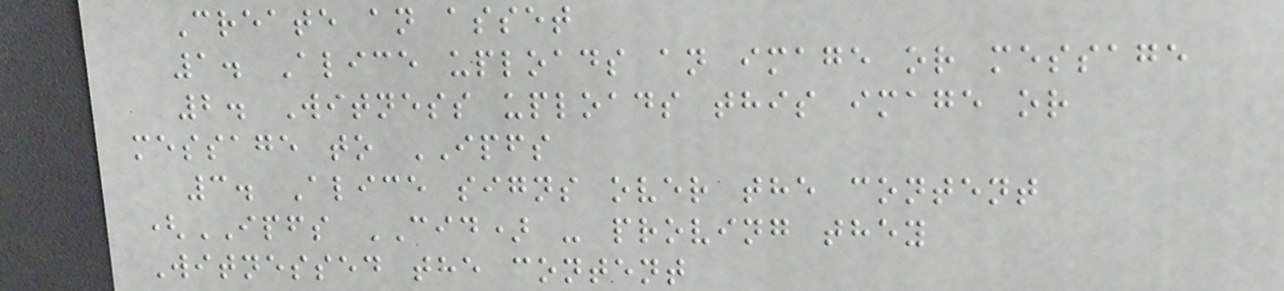Create an asset
1. Alice uploads an image or message
2. Witness uploads this image or
message to IPFS
3. Alice signs over the content
(IPFS CID) - proving they
Witnessed the content
